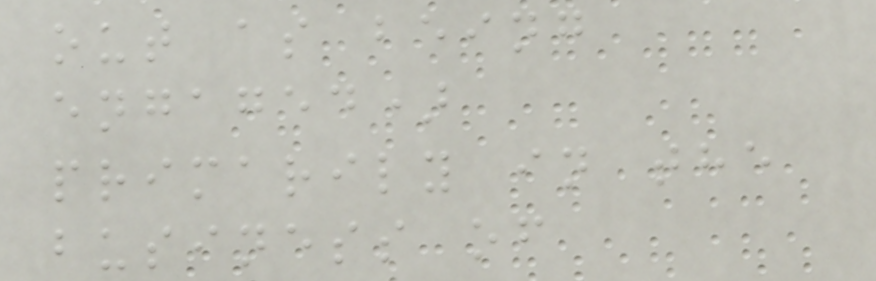out as being
engaged)
primarily in the
business of
